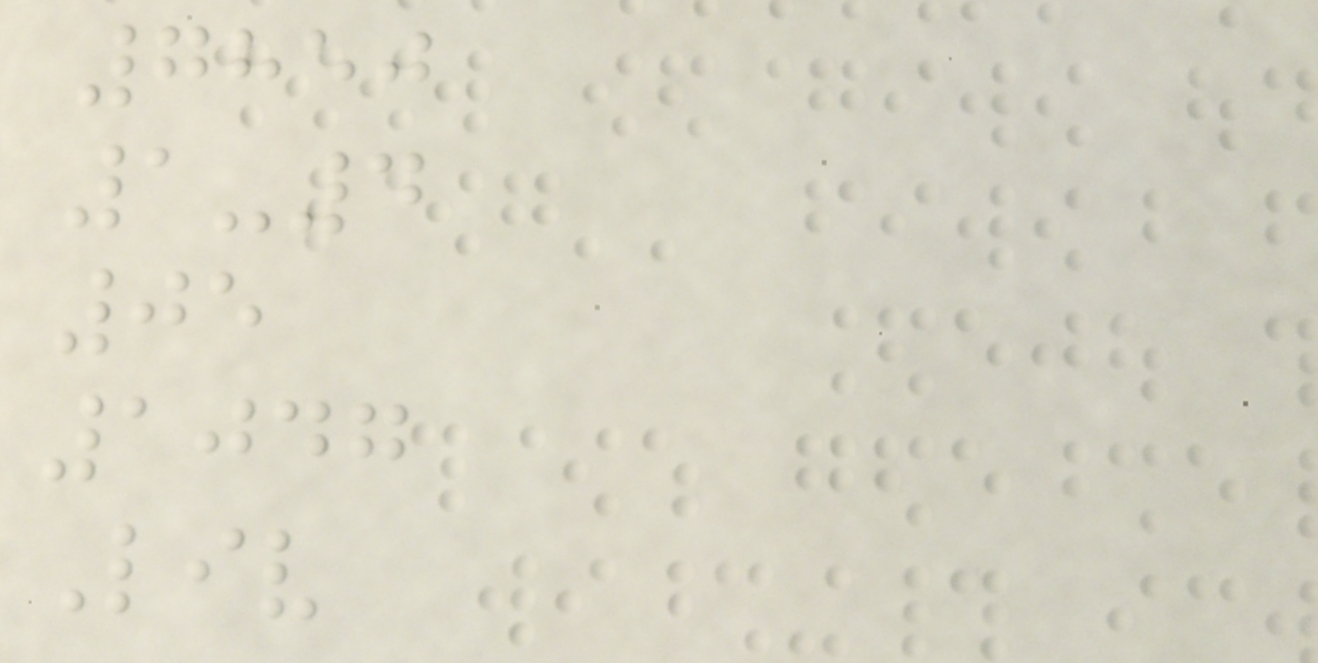7850
1-4
05
1047
Liv
